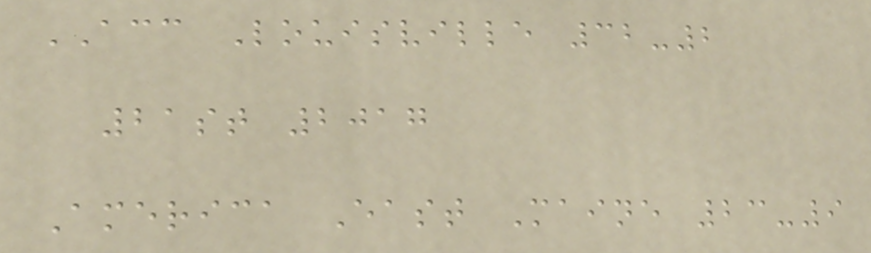ACC Louisville 32-2
21st 2017
America East Maine 23-9
